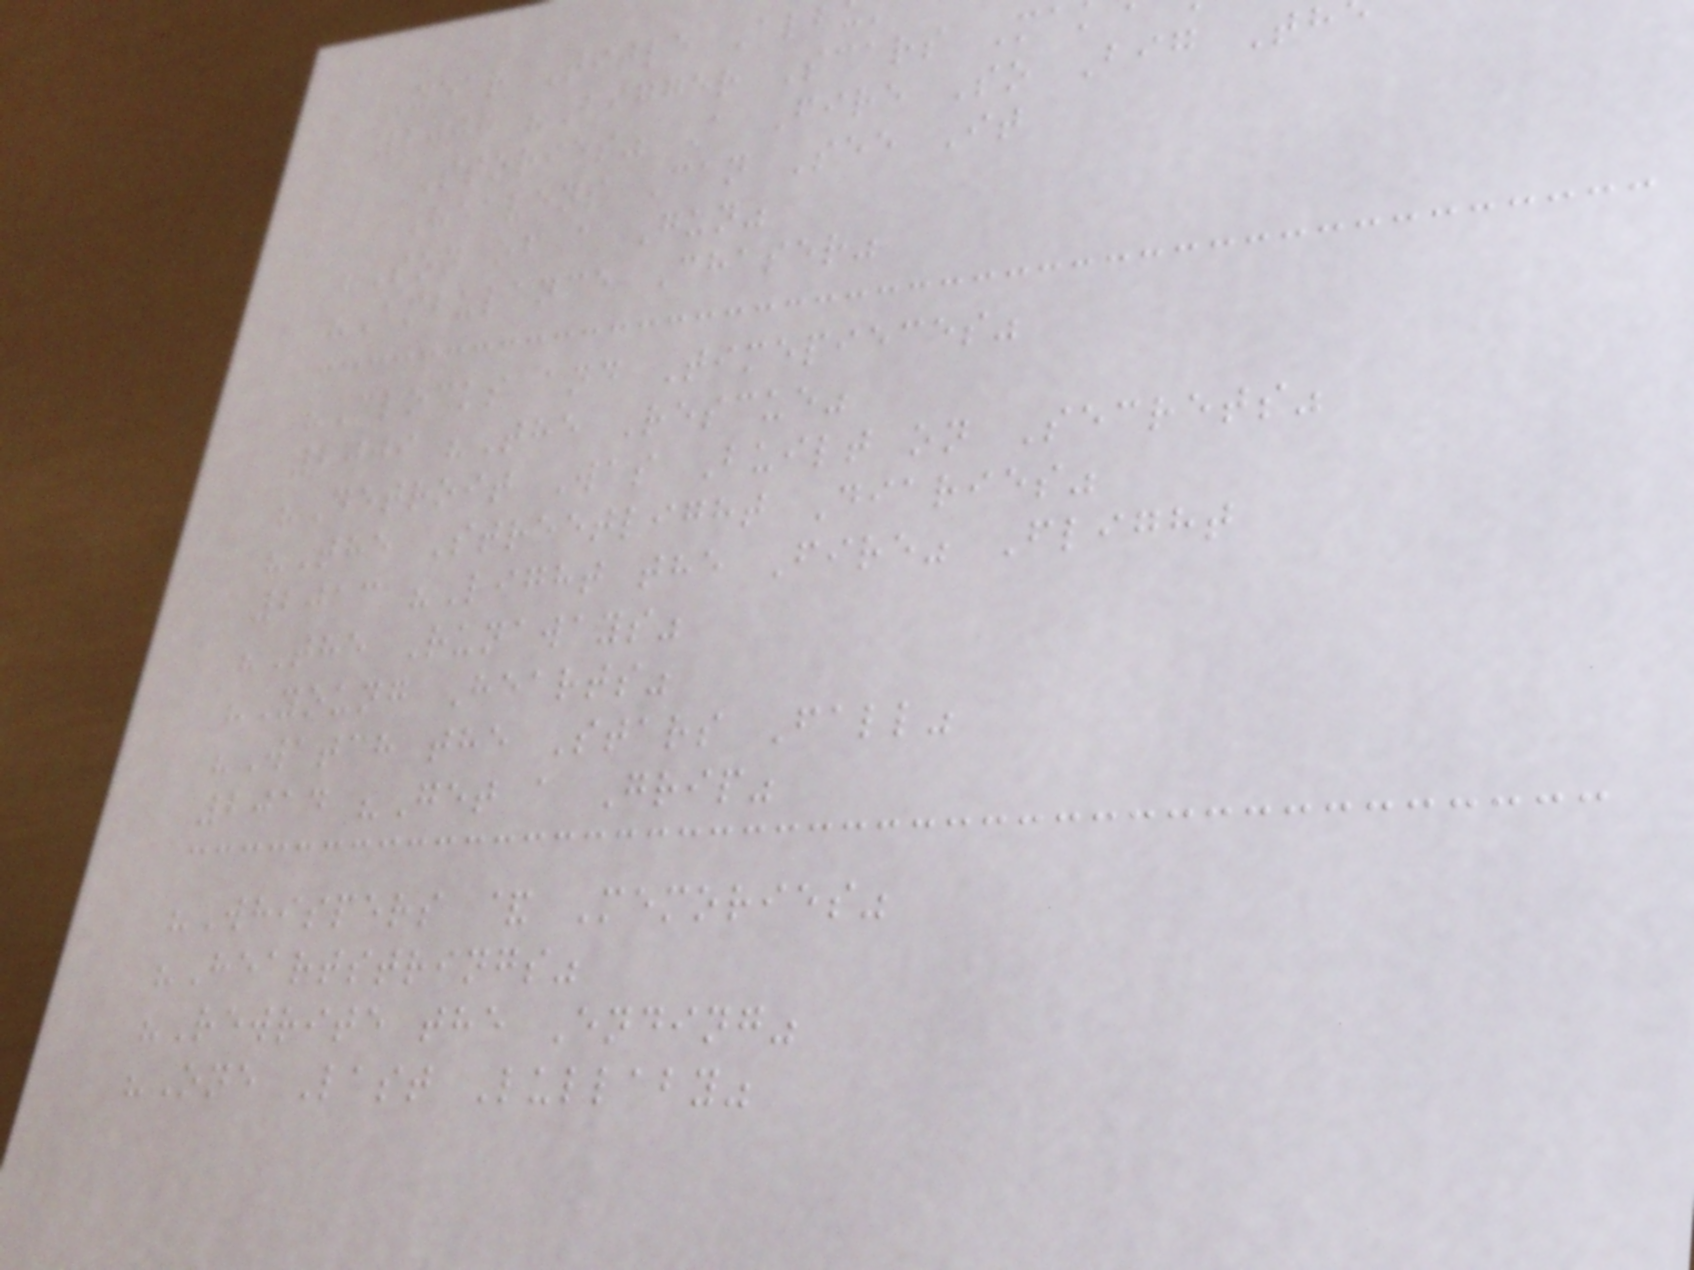Year Title Alb
2008 "Bigger Scars Ma
Stories" A Fire So Big Th
Heavens Can See It
"Son of a Gun"
"Ambulance Chaser"
"Clocks and Timepieces"
2009 "The Rescue"
"Detroit Was Built on Secrets"
"The Streetlight Diaries"
2013 "Light the Fire" Flight
"The Runaways"
"Young Hearts"
"Watch the Stars Fall"
2014 "Get a Grip"
"Whispers & Memories"
"Heartstrings"
"Rewrite the Ending"
"One Last Lullaby"
